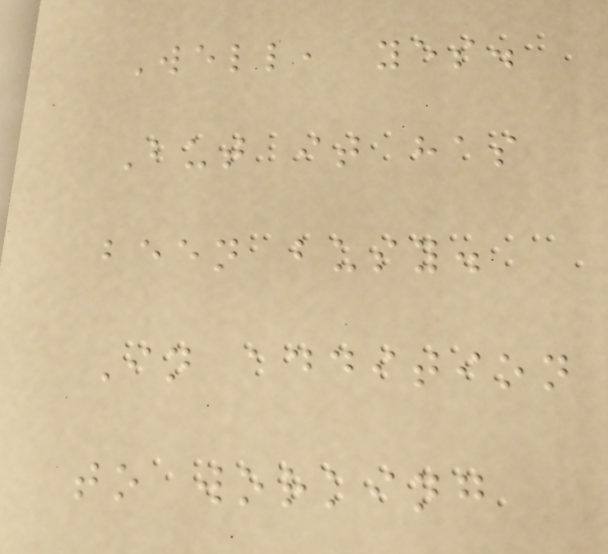Well, yes.
But it has
been busy.
In addition
to working
